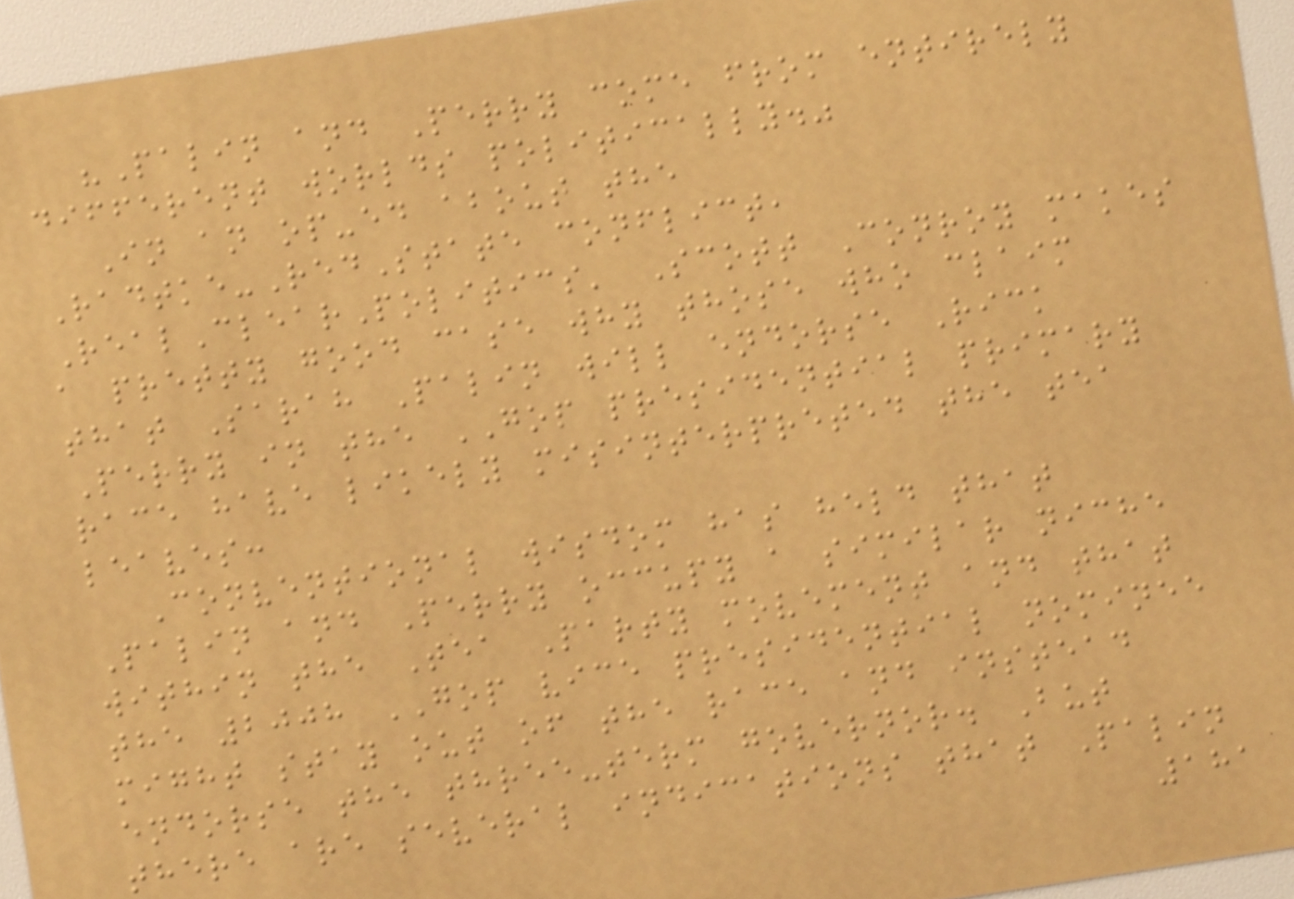"Palin and Perry come from entirely
different worlds politically."
In an op-ed about the
Radtke-RedState conflict,
RealClearPolitics' Scott Conroy makes
a pretty good case why those who claim
that Sarah Palin will endorse Rick
Perry in the GOP presidential primary
race have likely misinterpreted the tea
leaves:
Conventional wisdom has held that
Palin and Perry occupy a similar niche
within the Tea Party movement and that
the 2008 GOP vice presidential nominee
might stay out of the race and instead
endorse the three-term governor. But
there are several indications that Palin
181
